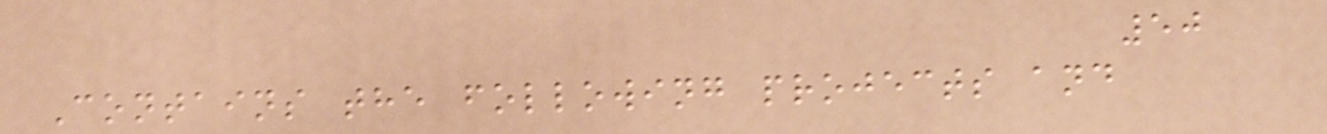50
Contains the following projects and
